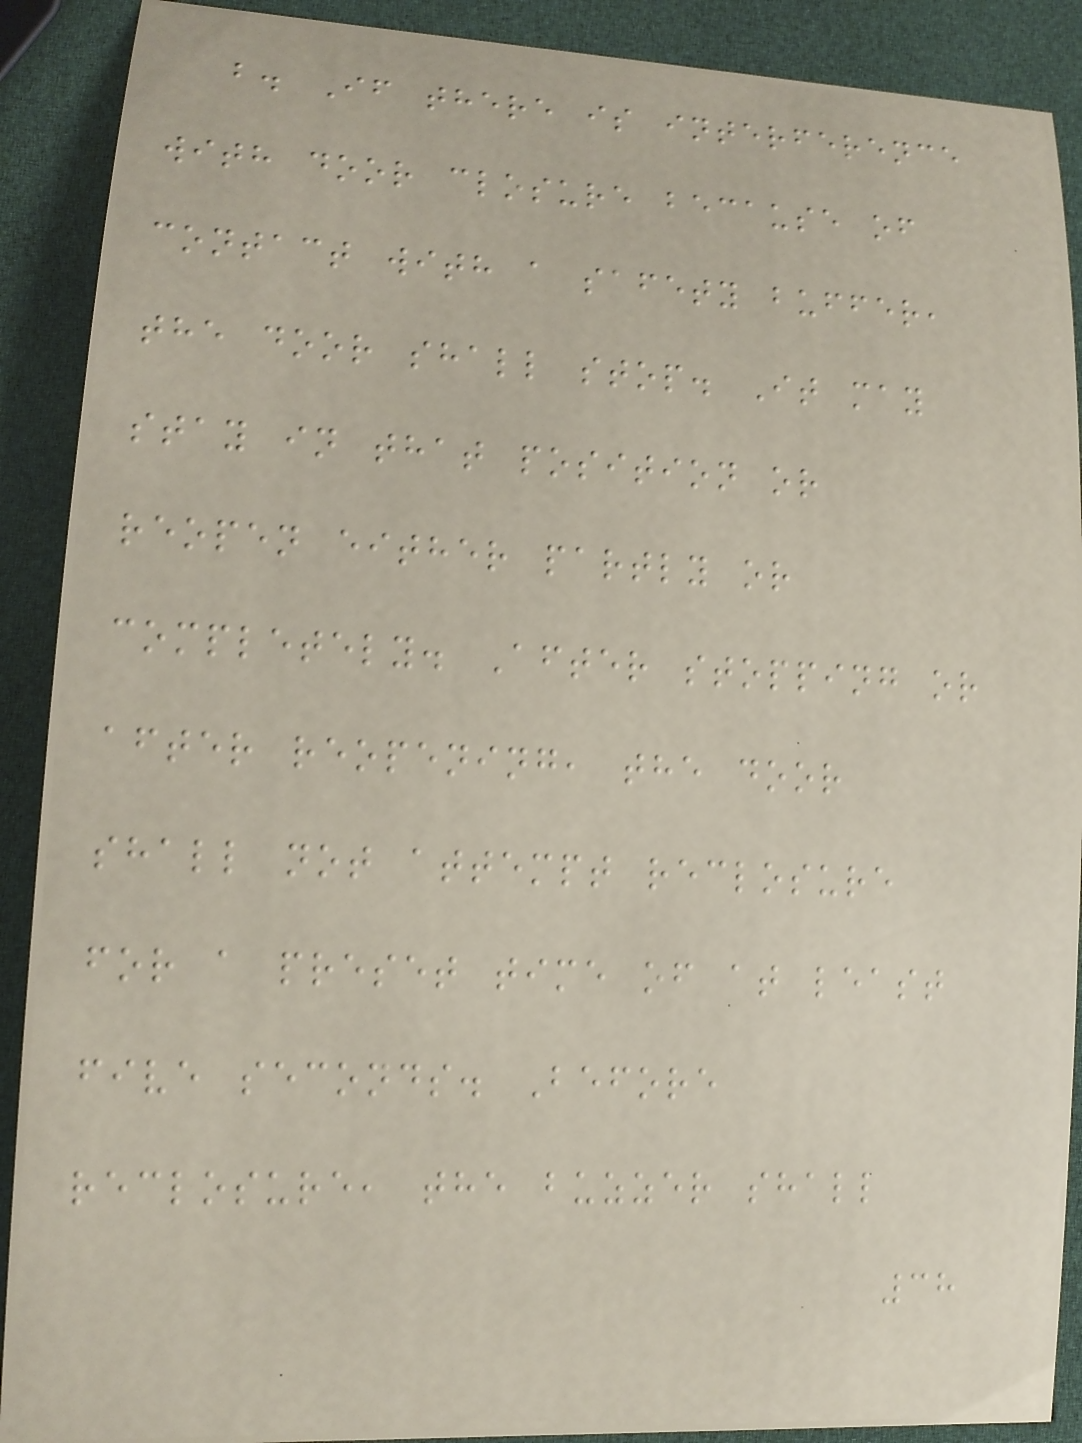b. If there is interference
with door closure because of
contact with a safety buffer,
the door shall stop. It may
stay in that position or
reopen either partly or
completely. After stopping or
after reopening, the door
shall not attempt reclosure
for a preset time of at least
five seconds. Before
reclosure, the buzzer shall
38
